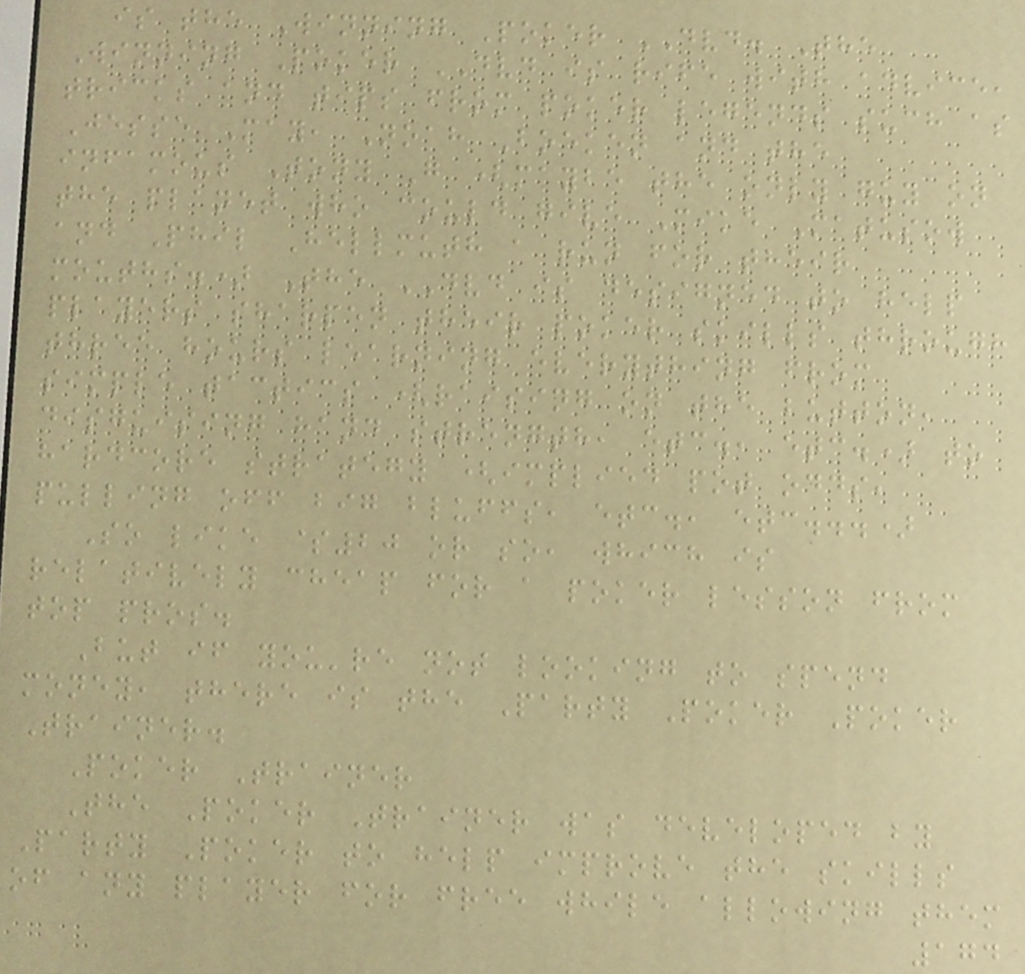is the Winning Poker DVD. The
Winning Poker DVD is rife with advice,
tricks and tips from poker legends such as
Jesse May, Noah Boeken and the
infamous Tony G (maybe the only guy on
the planet who could give Mike Matusow
and Phil Hellmuth a run for their
mouths.) The DVD is designed to help
players sharpen their poker skills through
three hours learning everything from
simple tactics (raising on the button,
disguising hand strength, etc., etc.) to
hardcore strategy (implied pot odds,
pulling off big bluffs, etc., etc...)
So like $20 or so, which is
relatively cheap for a poker lesson from
top pros.
But if you're not looking to spend
money, there is the Party Poker Poker
Trainer.
Poker Trainer
The Poker Trainer was developed by
Party Poker to help improve the skills
of any player for free while allowing them
174
